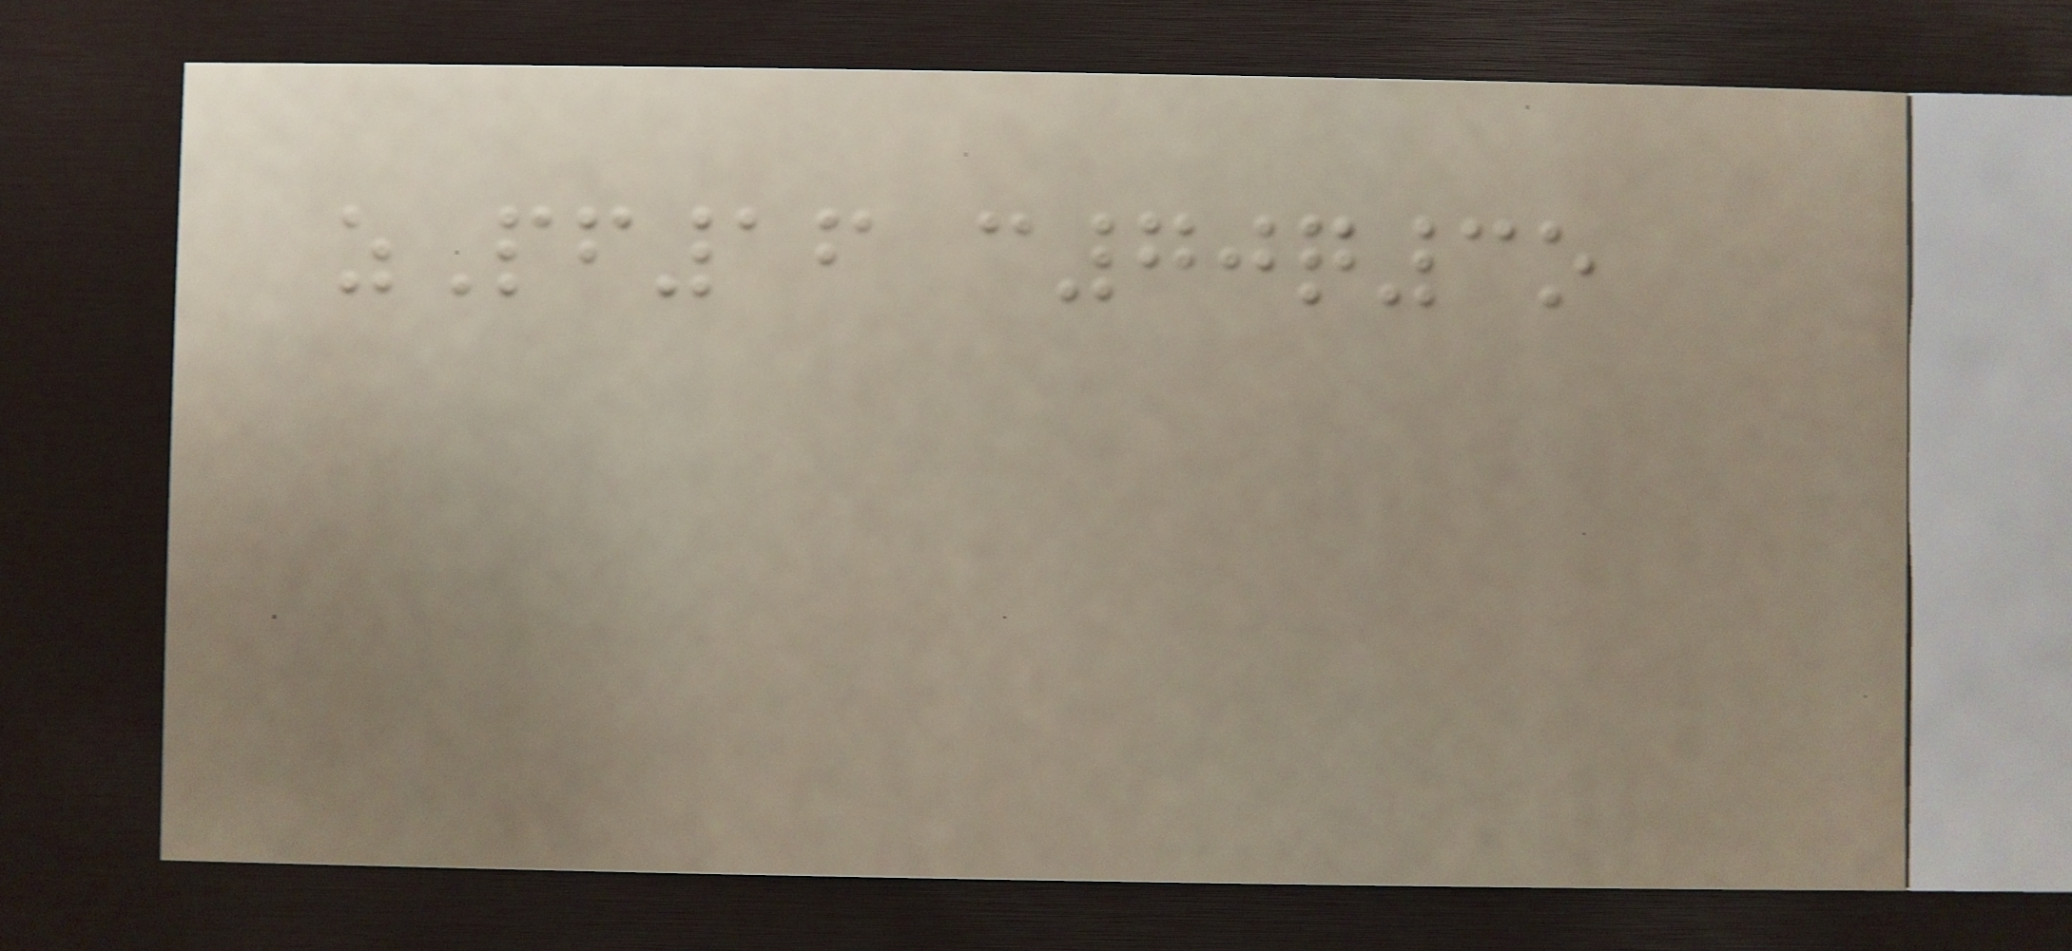zPf16 c70q3o
